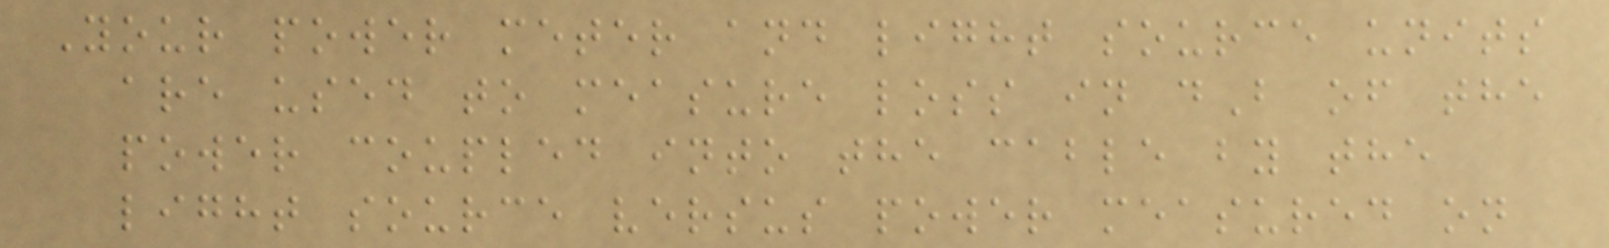Your power meter and light source units
are used to measure loss in dB of the
power coupled into the cable by the
light source versus power measured on
